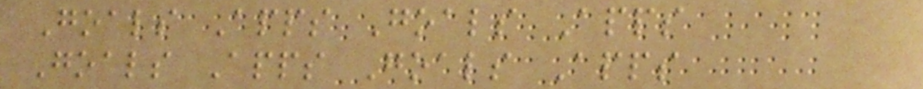Goals Apps Goals Apps
Goals Apps Goals Apps
